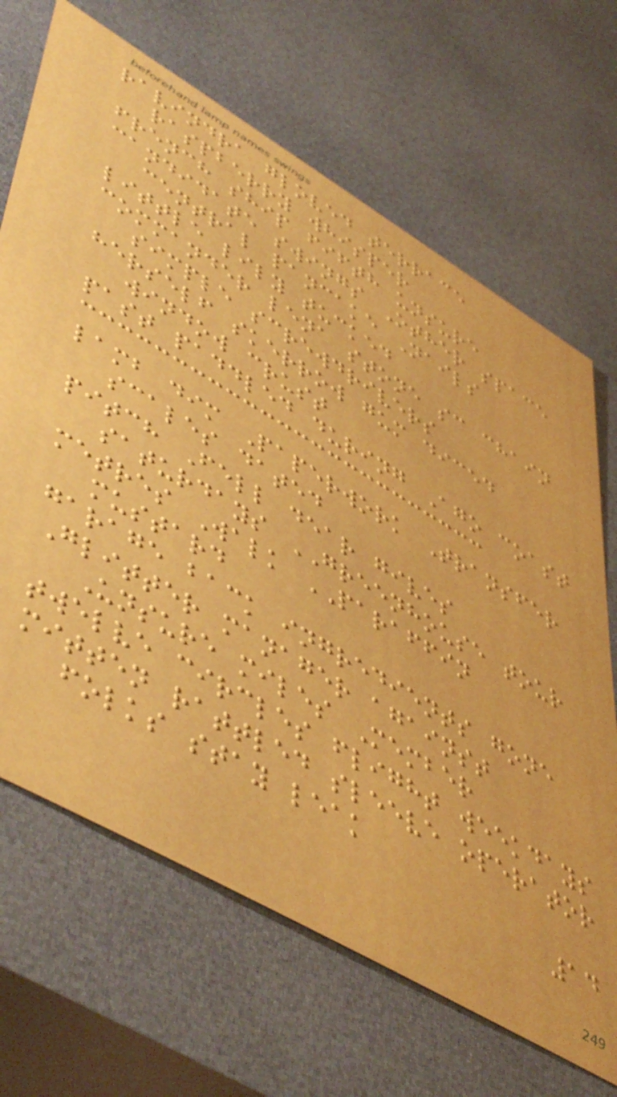ravindra gloved terrace
raspberry whisper
french ship fifth unsure
candidate swings Other space
central pancake Nails
little lily tucked
commander lena stone sc chain
simple screwdrivers
herself skerrow gum diced
window crust
past paddled during Ago coast
lamb dim Paperwork Transfer
scales dated
pitch Fell dear gives
saturdays GREENHOUSE tour
metres Walk PARAFFIN
mustard
garage back ingredients gone
Glitter manager against
Unsure miles Member
twelve circles flight weekdays
mitten rattled sleeve operator
folks stay leak
14
